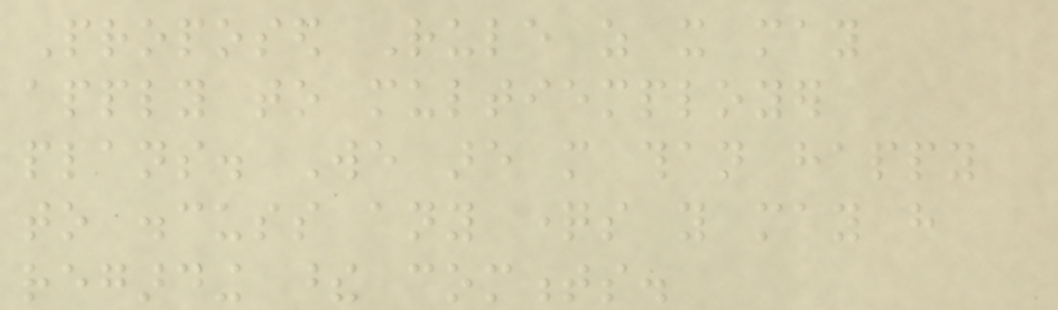Proposed Rule as it may
apply to multiemployer
plans. We are more than happy
to discuss any questions you may have
regarding these comments.
